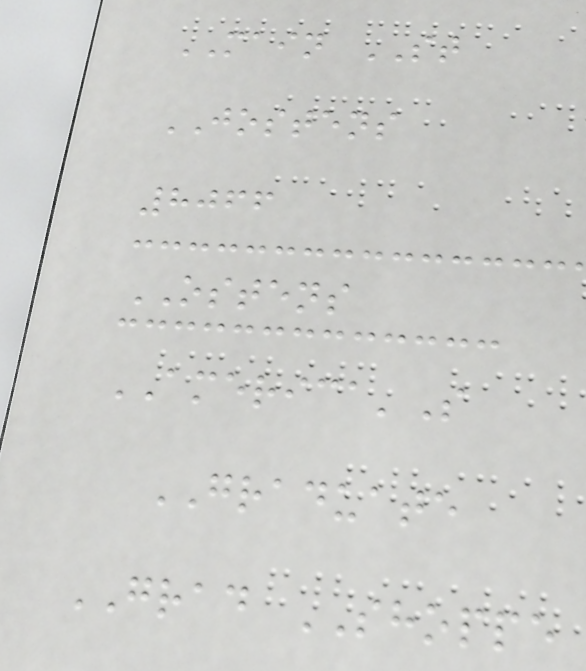MAIN ST
JOSTENS
8066
OSTENS
AMERICA'S
GRADUATE
GRAD SHOPPE
